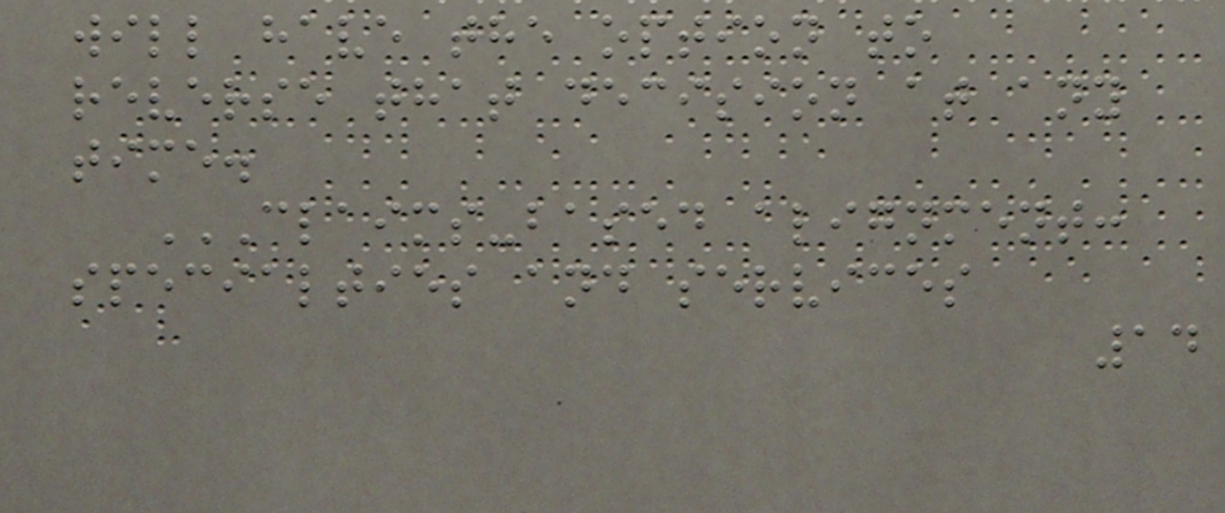will have the option to
reverse that decision at any
time.
CLAIMS-BASED ALIGNMENT:
SPECIALTIES AND SERVICES
14
